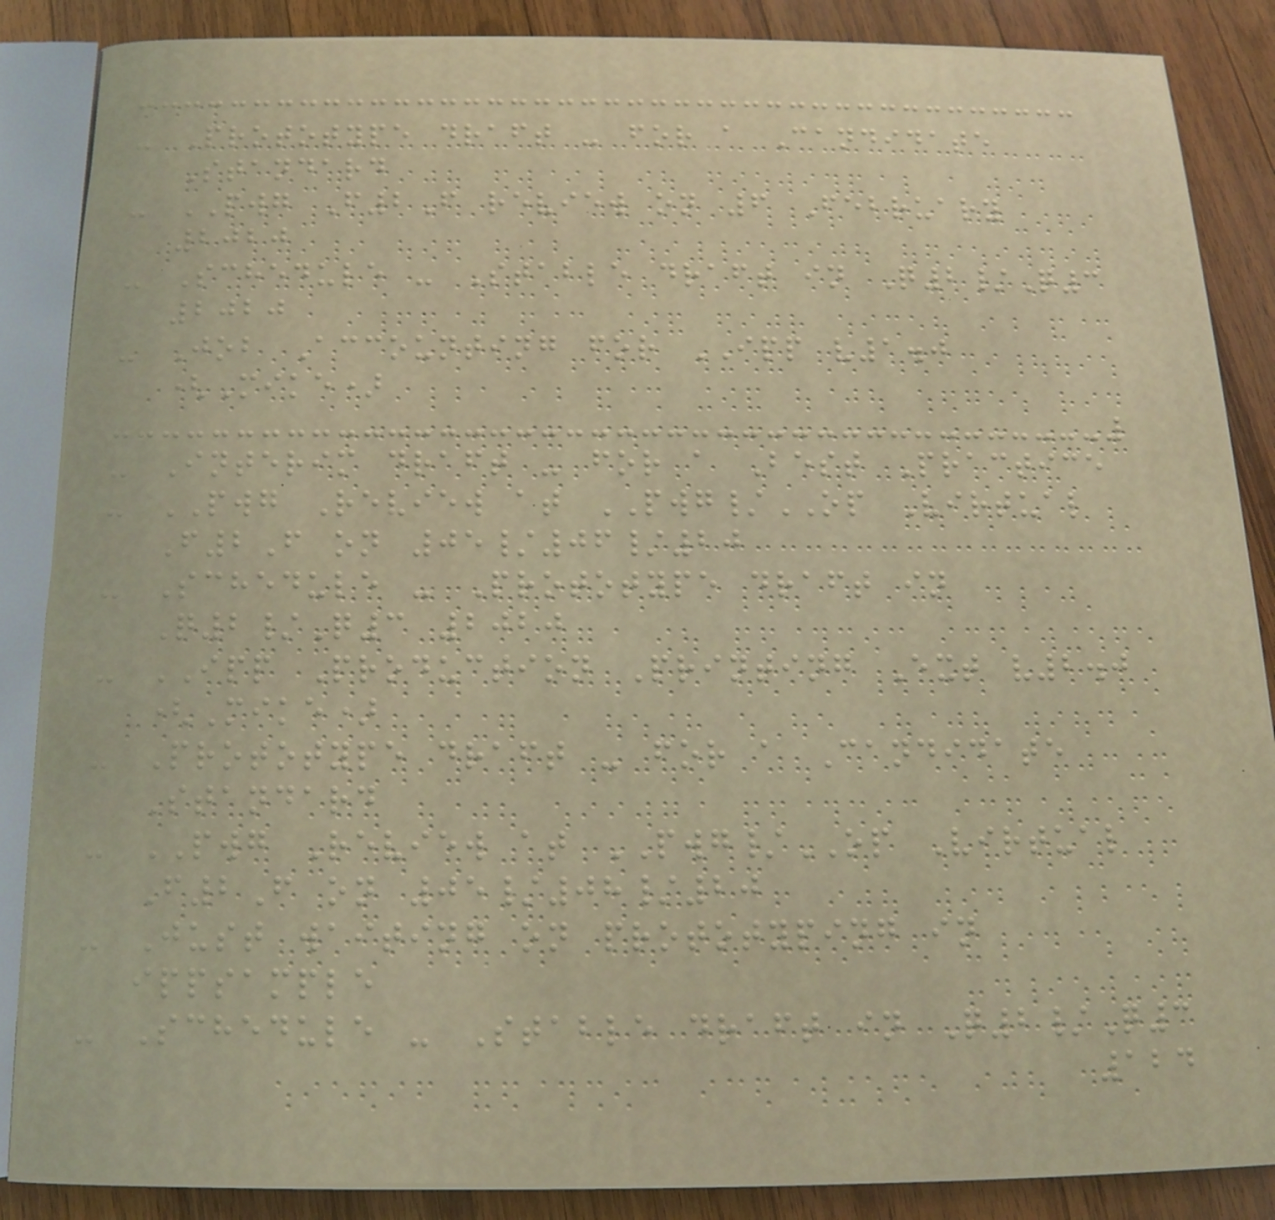- Prototype draft - for a Candidate
Standard
- PWG F2F review on 6 February
2020
- Schedule - Stable draft in Q2/Q3
2020
- Job Accounting for IPP v1.0
(Mike)
- Interim draft - for a Best Practice
- PWG Review at PWG/OP Virtual
F2F on 05/06/20
- Schedule - Prototype draft in
Q2/Q3 2020
- IPP Production Printing Ext v2.0
(Mike)
- Prototype draft - for a Candidate
Standard
- PWG Review at PWG/OP Virtual
F2F on 05/08/20
- Just waiting on prototyping in
ippsample
- Schedule - Stable draft in Q2/Q3
124
